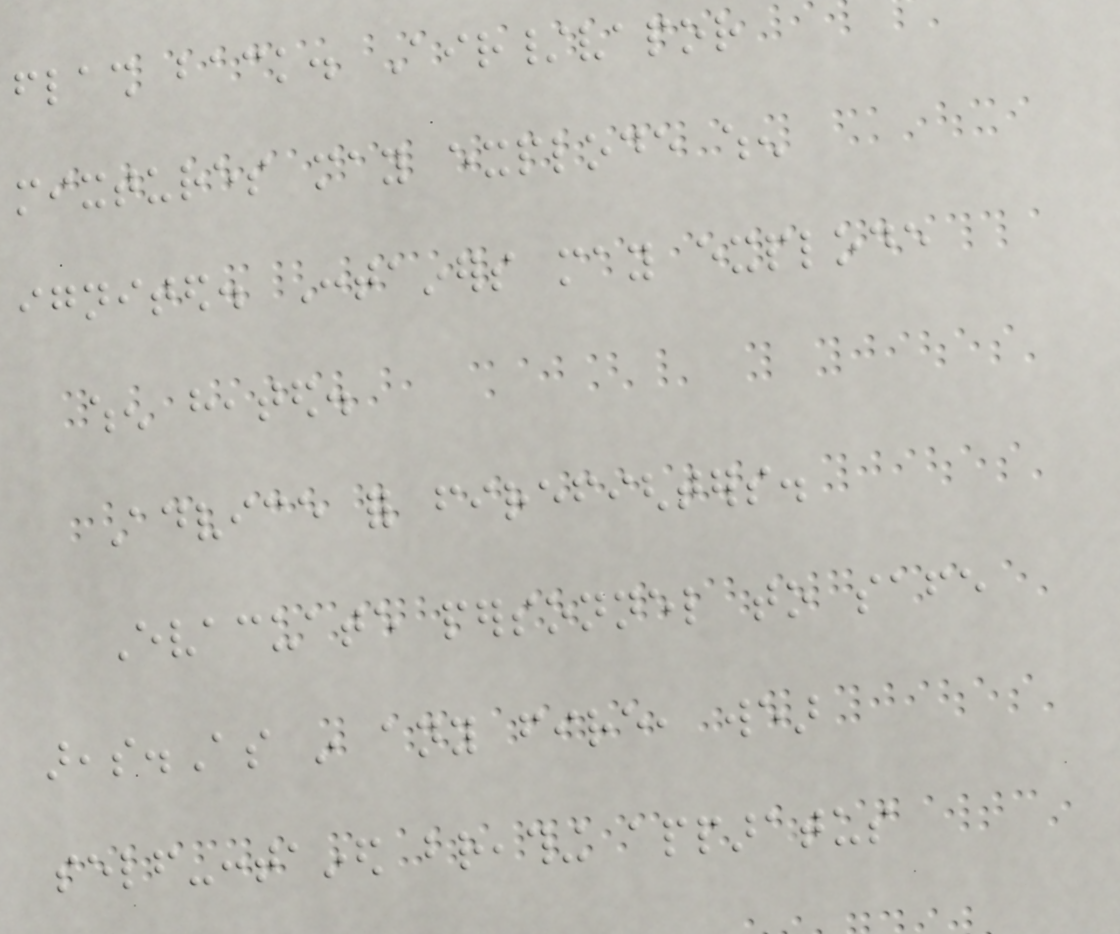flash back. Air/vapor
mixtures may explode when
ignited. Containers may explode
when heated.
Advice for firefighters.
Evacuate personnel to safe
areas.As in any fire, wear
self-contained breathing apparatus
